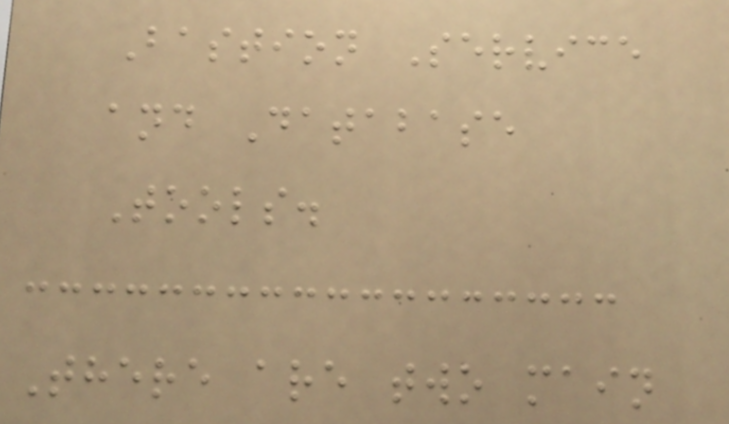Bastion Service
and Database
Tools.
There are two main
